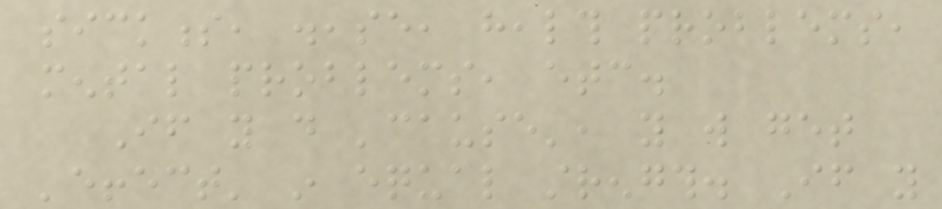sickness, disease, health problems,
mental problems, etc.
If you do 'cause', you will get
'effect' in equal strength. If you
